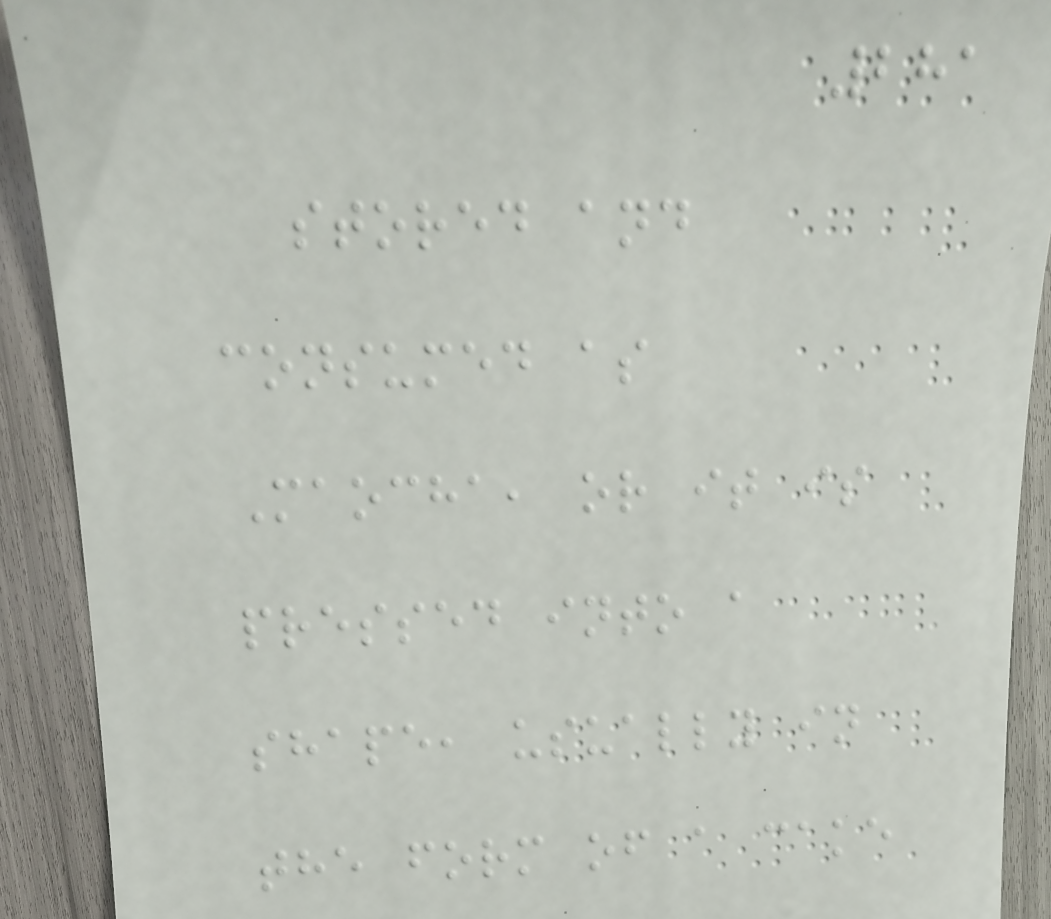281
stored and
consumed as
Maocha, or it is
pressed into a
shape, usually in
the form of a cake
